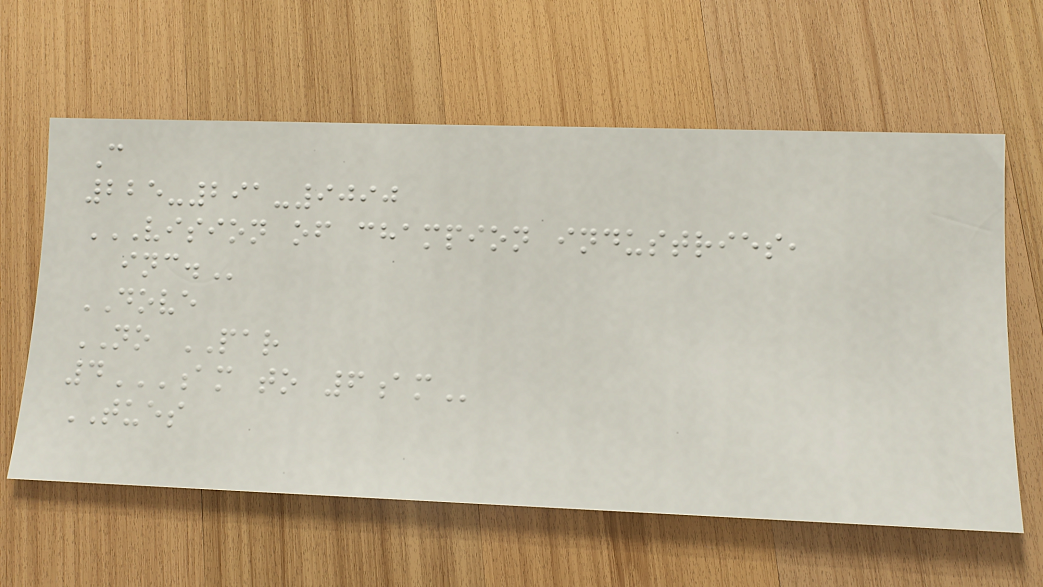C
225-291-9090
VISION OF CHAMPION INDUSTRIES,
INC.
DOVE
NO PAR
4AM TO 6AM
TUES
